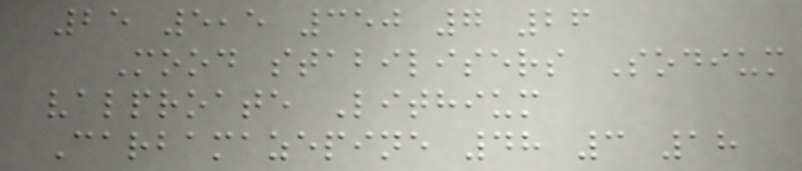25 5,5 350 7 26
Mood stabilisers Sodium
valproate Lithium
Carbamazepine 48 3 18
